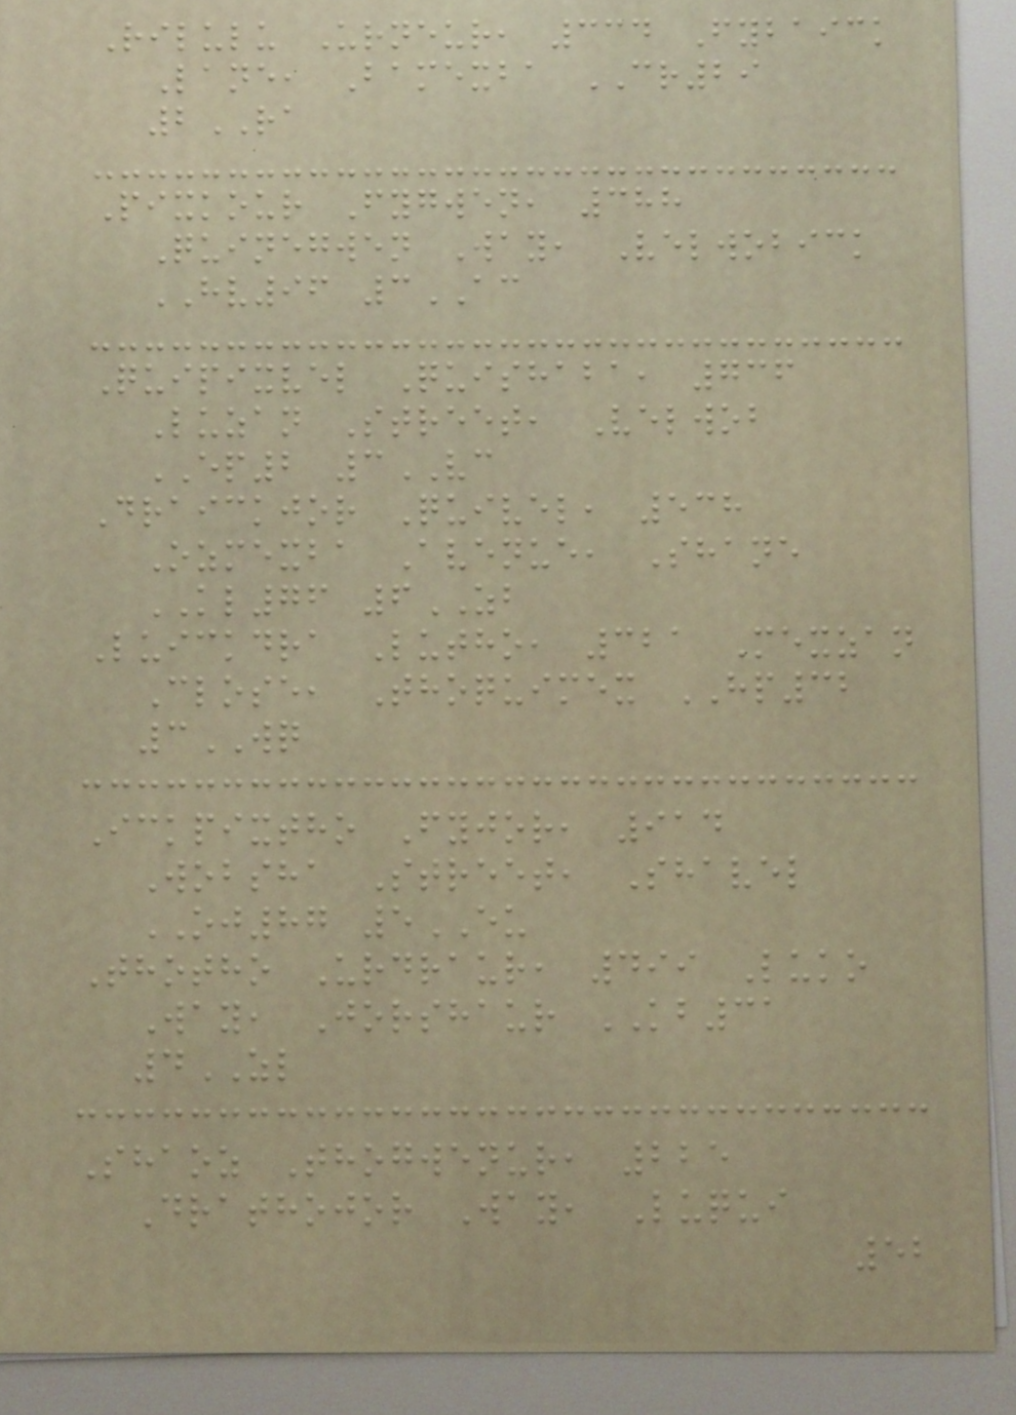Rilulu Urneur, 334 Fybaick
Lane, Bamexba CR29
2RA
Pixkour Fygwen, 388
Quinegwen Way, Velwobick
HV96 3AC
Quipixvel Quishaba, 736
Luzan Street, Velwob
EP2 3VC
Draickjor Quivel, 538
Ozmexba Avenue, Shane
KL76 6ZB
Luickdra Lutho, 321 Mexzan
Close, Thoquimex HP32
3WQ
Ickpixtho Fyjor, 914
Wobsha Street, Shavel
OJ87 5EU
Thotho Urdraur, 499 Luko
Way, Jorshaur KB31
4ZL
Shaoz Thogwenur, 225
Drathojor Way, Luqui
52
